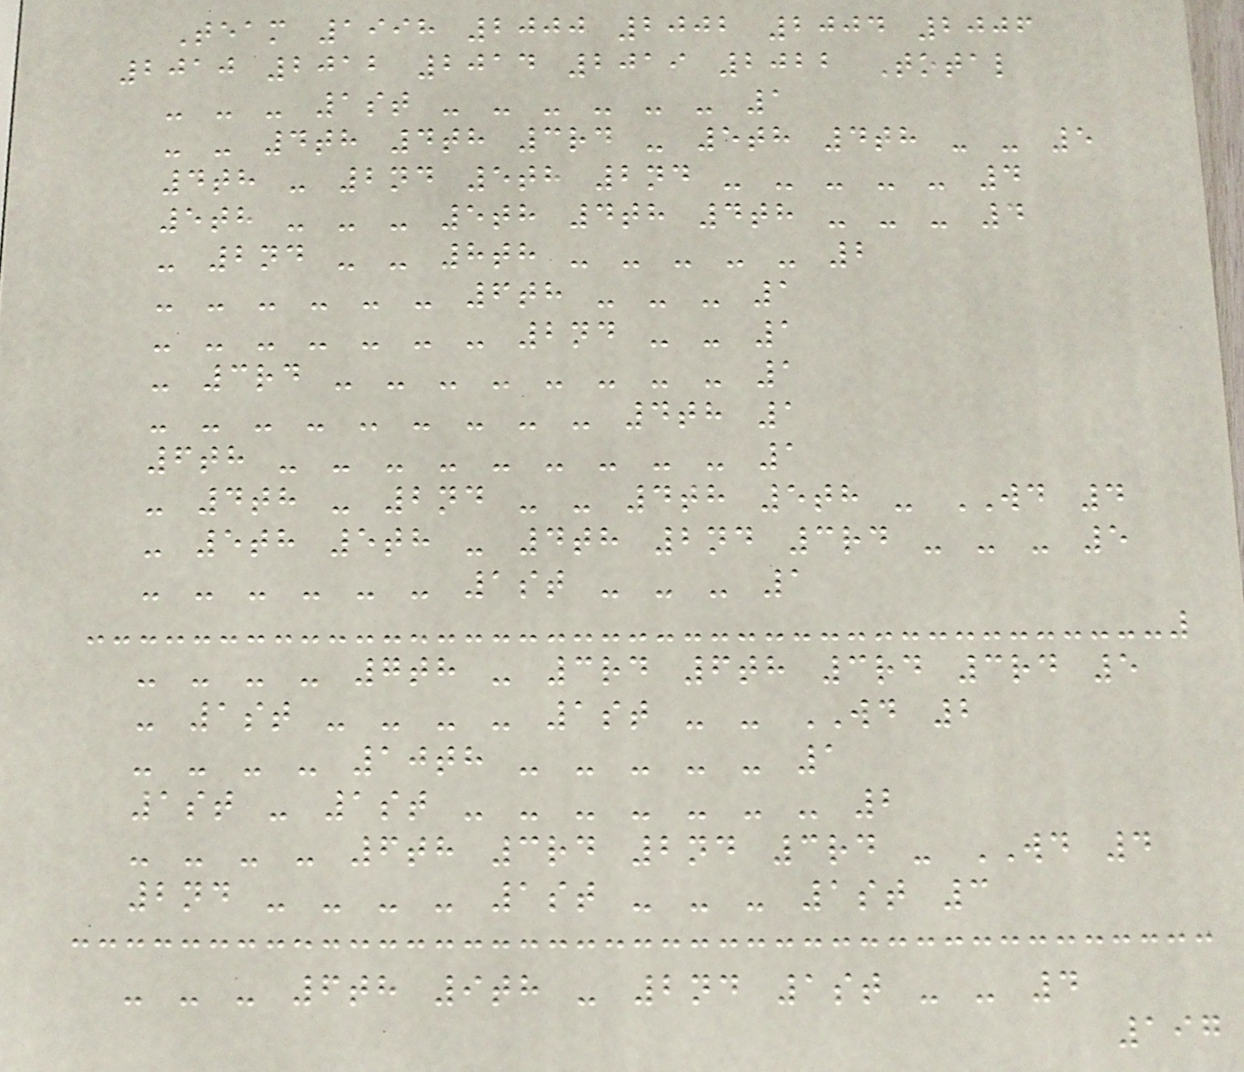Team 1998 2000 2002 2004 2006
2010 2012 2014 2019 2022 Total
- - - 1st - - - - - - 1
- - 4th 4th 3rd - 5th 4th - - 5
4th - 2nd 5th 2nd - - - - - 4
5th - - - 5th 4th 4th - - - 4
- 2nd - - 8th - - - - - 2
- - - - - - 6th - - - 1
- - - - - - - 2nd - - 1
- 3rd - - - - - - - - 1
- - - - - - - - - 4th 1
6th - - - - - - - - - 1
- 4th - 2nd - - 4th 5th - WD 4
- 5th 5th - 4th 2nd 3rd - - - 5
- - - - - - 1st - - - 1
- - - - 7th - 3rd 6th 3rd 3rd 5
- 1st - - - - 1st - - WD 2
- - - - 10th - - - - - 1
1st - 1st - - - - - - - 2
- - - - 6th 3rd 2nd 3rd - WD 4
2nd - - - - 1st - - - 1st 3
- - - 6th 9th - 2nd 1st - - 4
197
